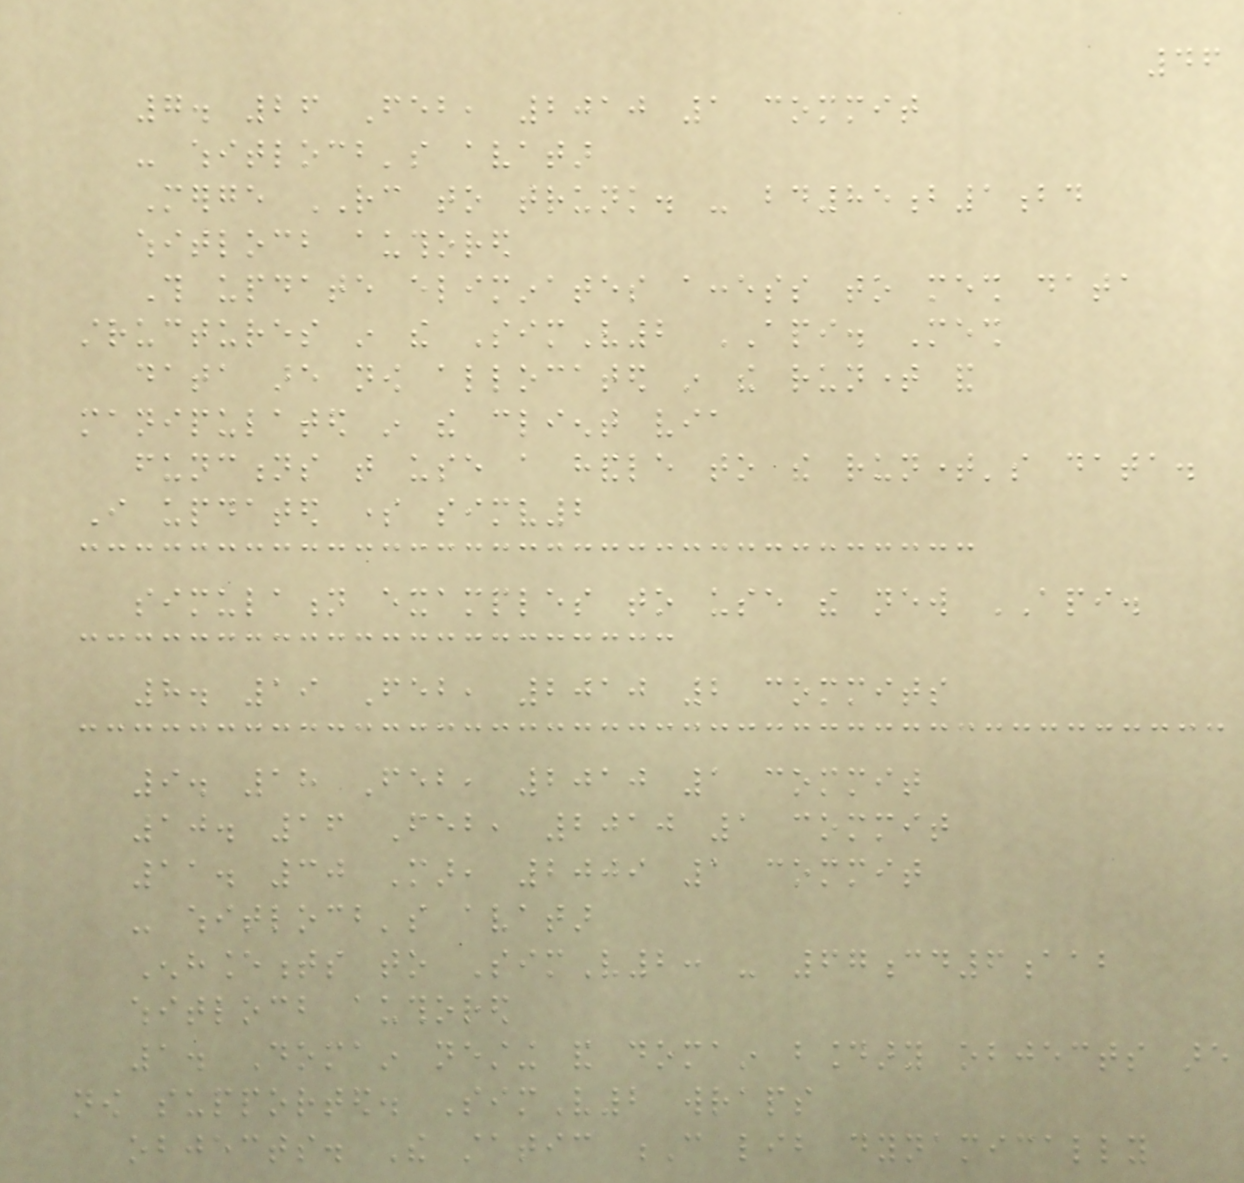46
7. 26 Feb, 2010 1 commit
- whitlocb's avatar
Merge RC to trunk. - bd85b1bd
whitlocb authored
This update eliminates access to mesh data
structures in the SimV2 API. Mesh
data are now allocated in the runtime and
manipulated in the client via
functions that use a handle to the runtime's data.
I updated some simv2
simulation examples to use the new API.
8. 19 Feb, 2010 2 commits
9. 18 Feb, 2010 1 commit
10. 16 Feb, 2010 1 commit
11. 30 Mar, 2009 1 commit
- whitlocb's avatar
Enhancements to SimV2: - 67cd6aab
whitlocb authored
1. Domain nesting and domain boundary objects are
now supported. SimV2 wraps
objects. The static C lib dynamically
